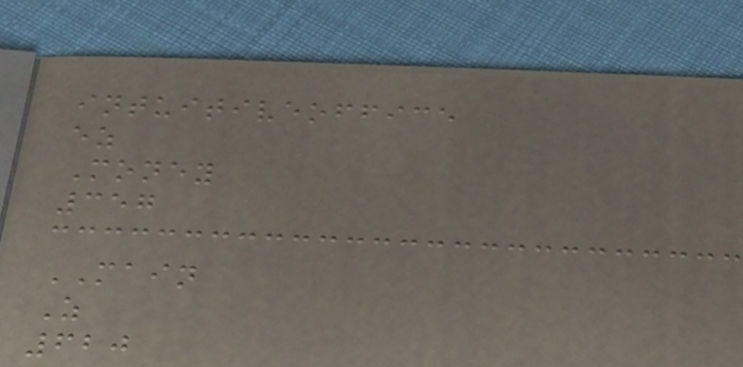intuitiveoffice
ez
Money
357
MAIN
Z
620
